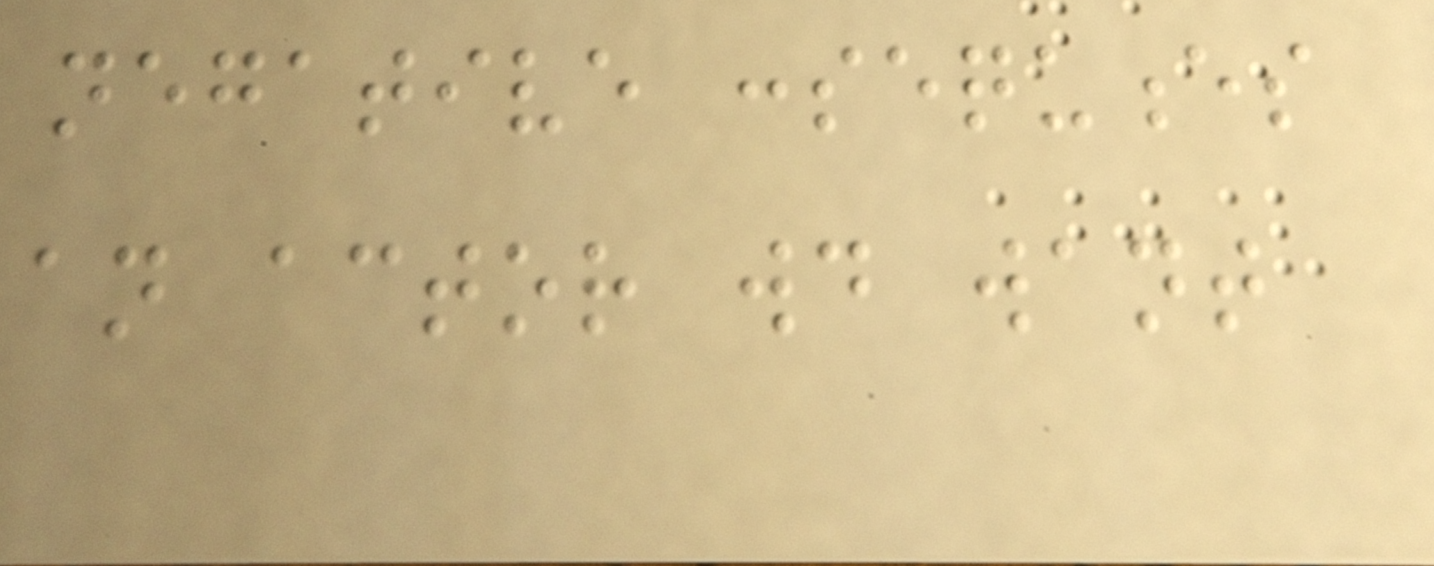negative consequences
an actor would want
